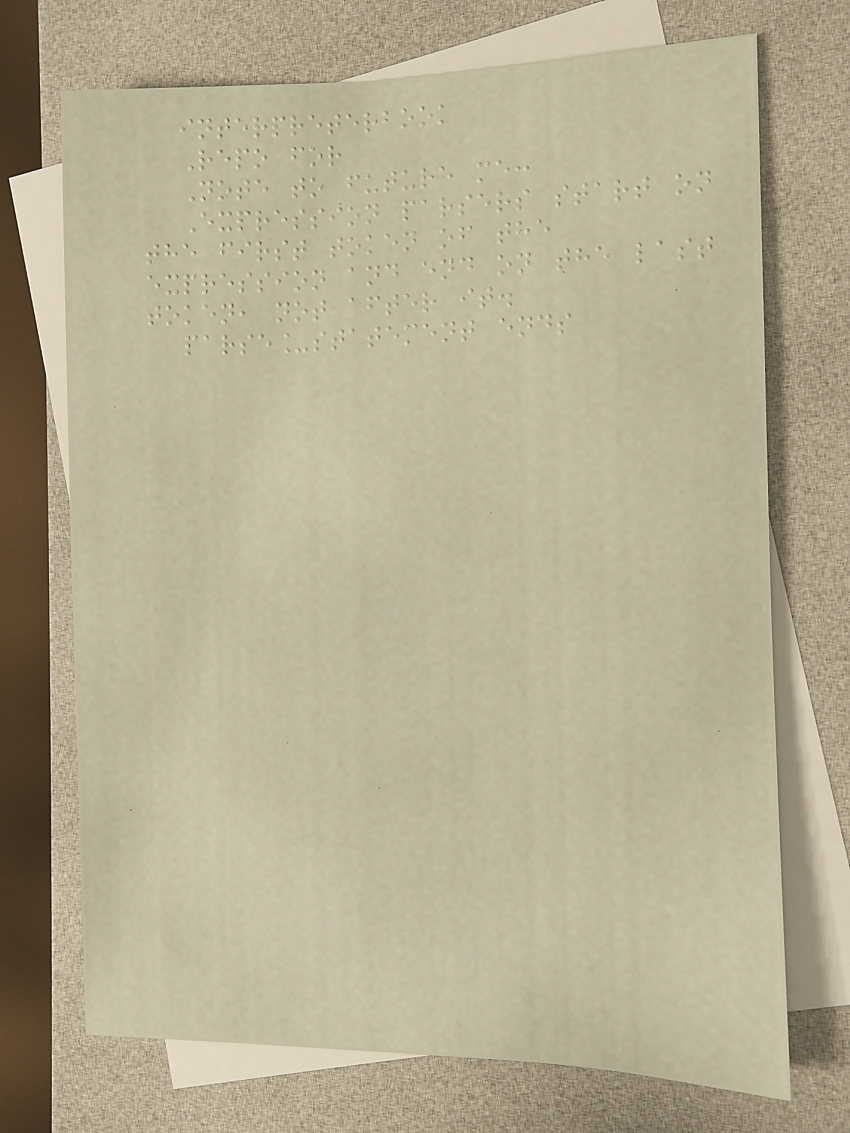interpreterbook
Repo for
Note to future me:
Expression parsers start on
the first token of the
expression and end on the last
token, not after it.
parse_statement ends
